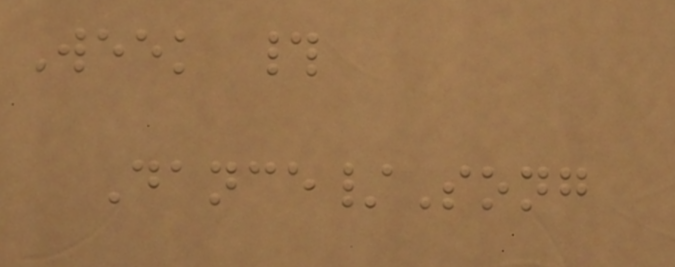Week #
Dance/Song
